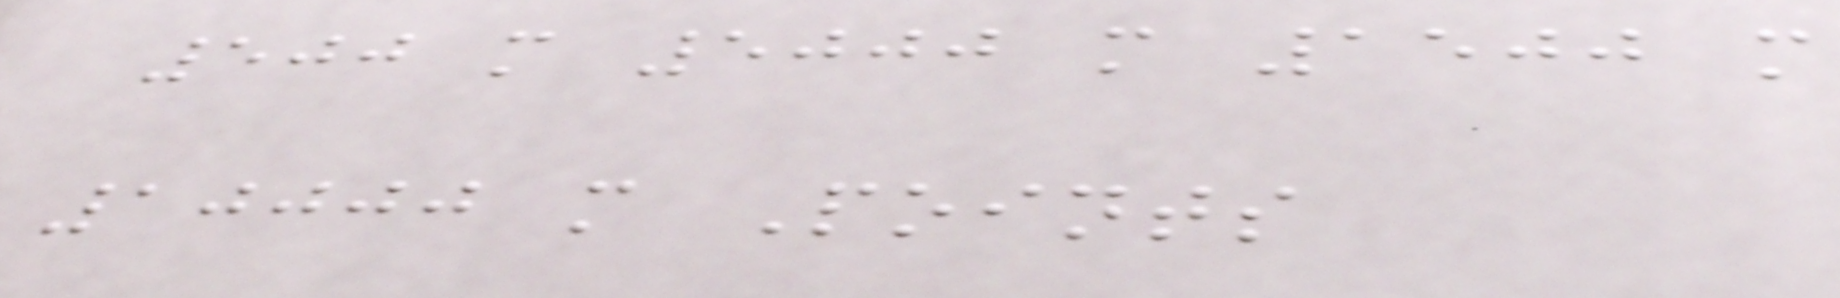500 m 5000 m 1500 m
10000 m Points
